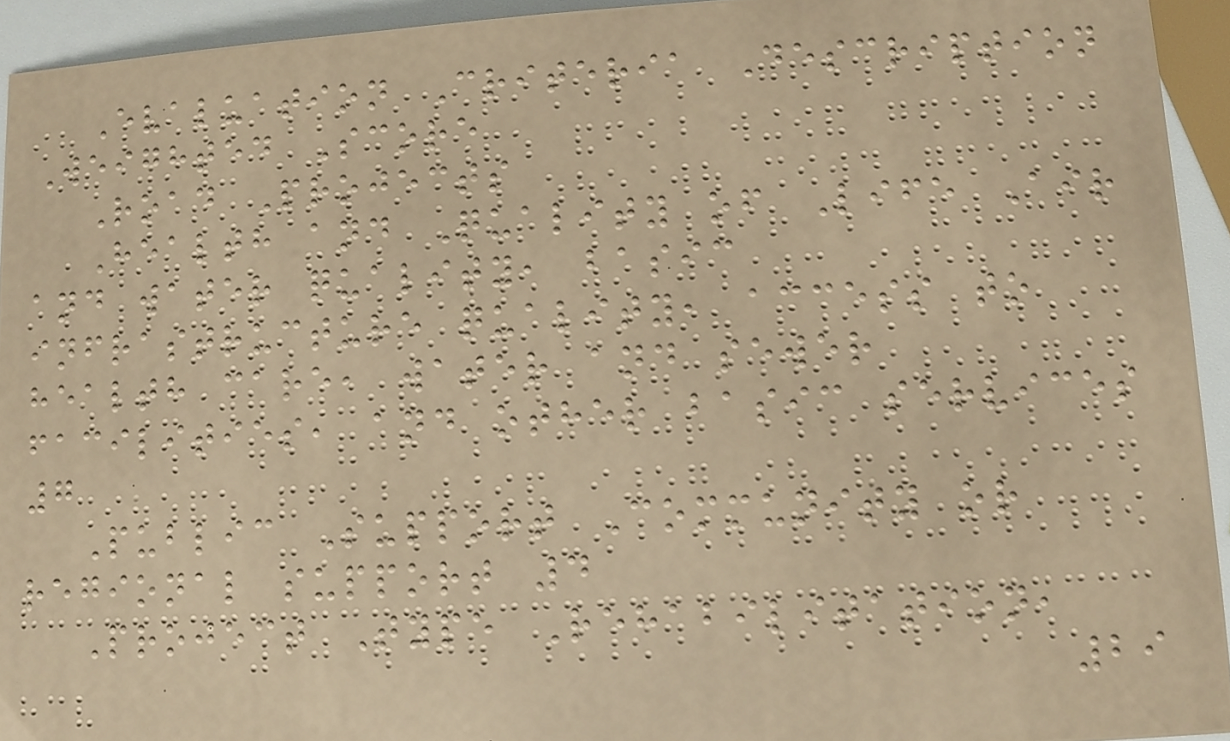Evaluation Criteria Description
Weighted Score
Road Projects
Health and Quality of Life Air
and water quality, basic
infrastructure quality, access to
health care, water and sewer
facilities, and other basic services
7
Public Support Community or
regional support 4
Project Type Rehabilitation,
29
